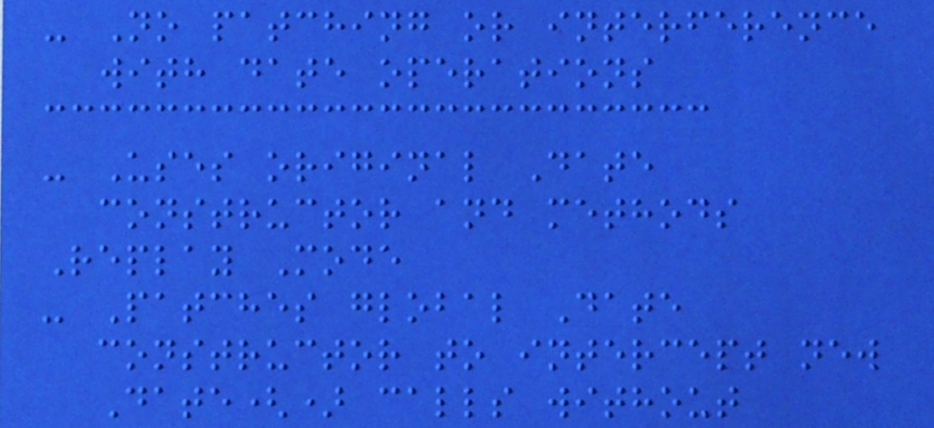- No patching or interference
with date operations
- Uses original Date
constructor and methods
Replay Mode
- Patches global Date
constructor to intercept new
Date() calls without
